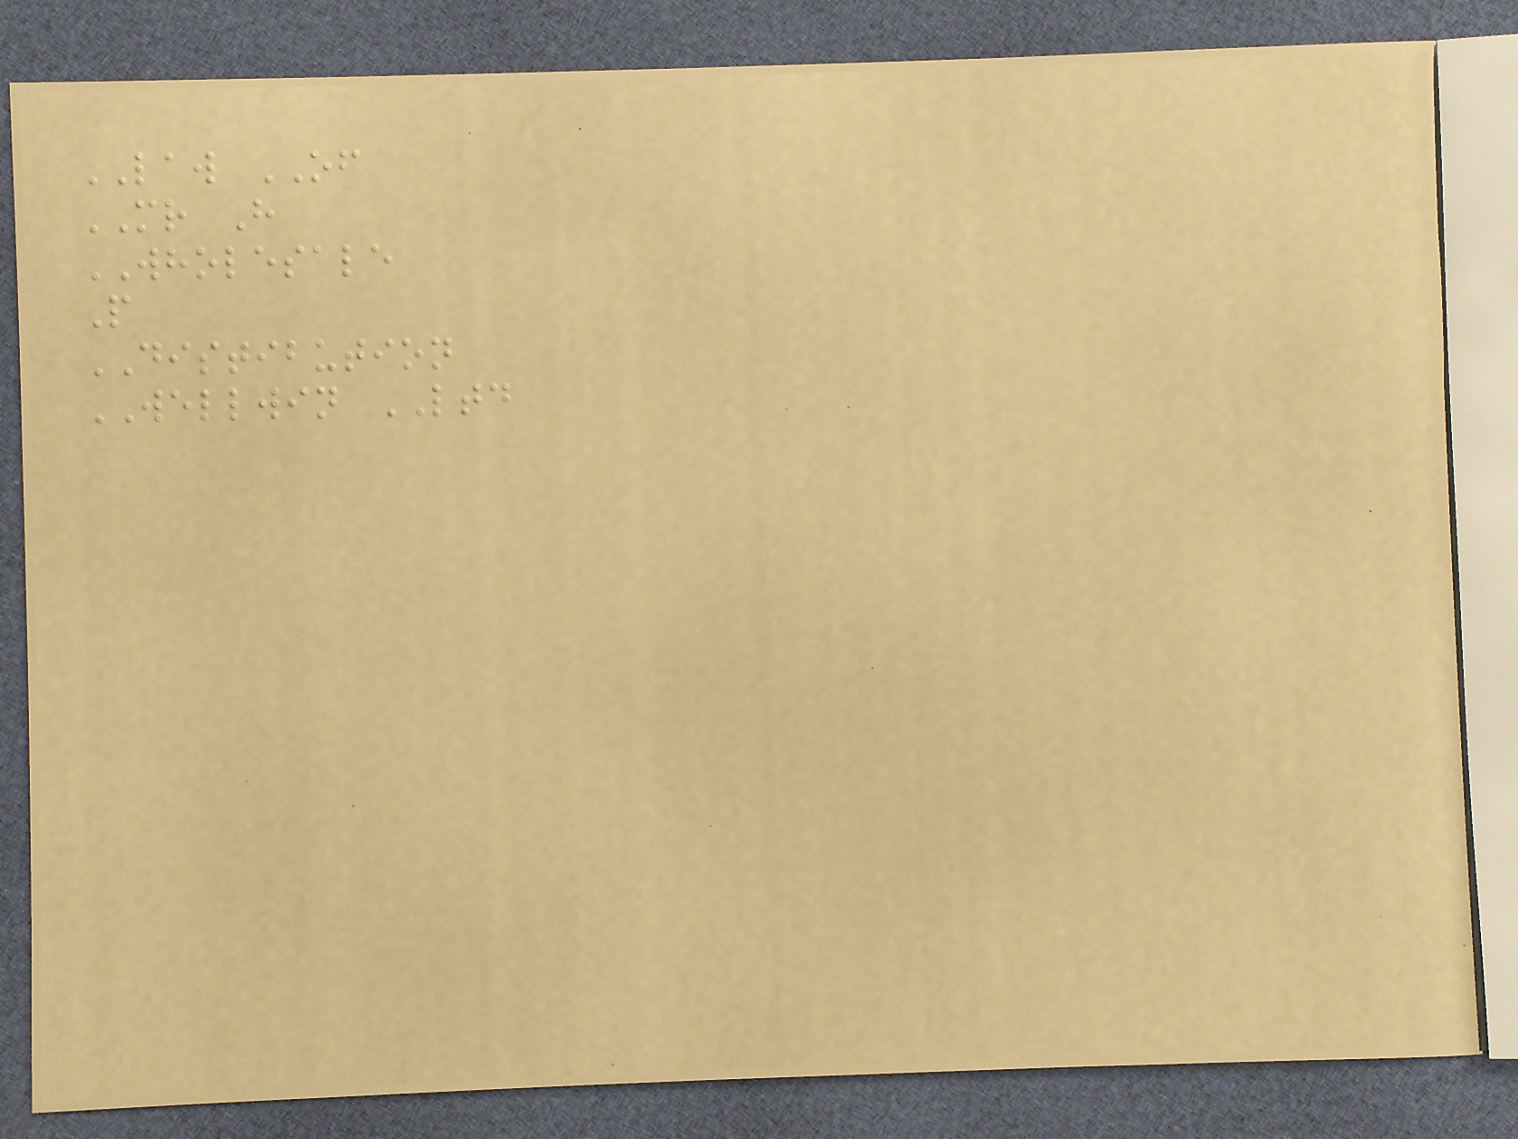LAW OF
MR H
WHOLESALE
P
DISTIBUTION
WELLWIN LTD
